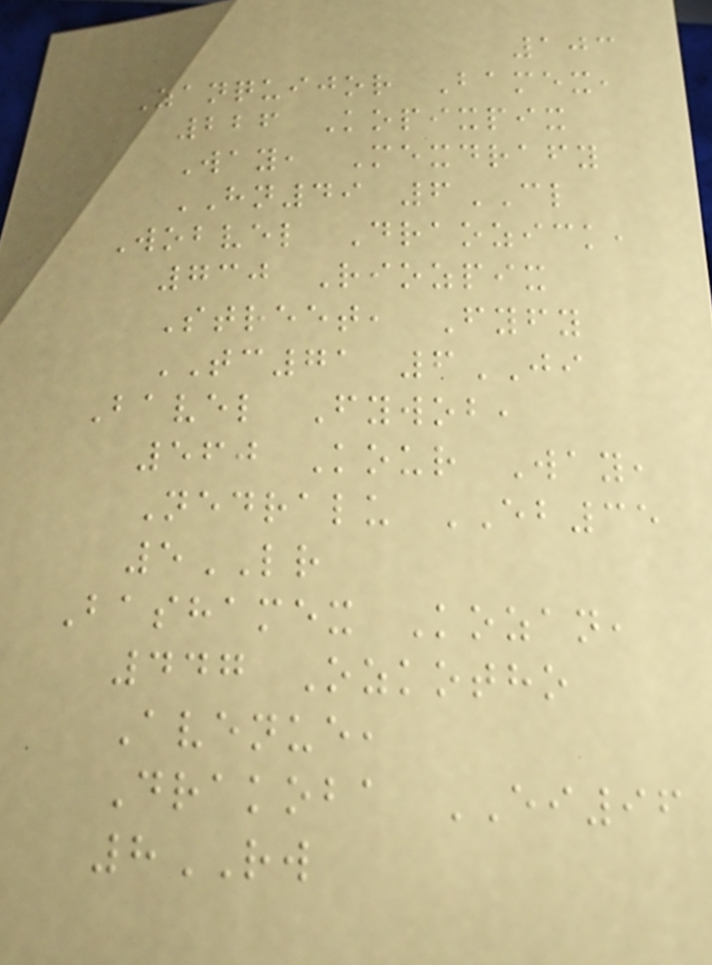103
Zanquijor Bamex,
226 Kopixpix
Way, Mexdrafy
HN49 6CL
Wobvel Draozick,
730 Riozpix
Street, Fyfy
TC71 6JI
Bavel Fywob,
560 Kour Way,
Nedralu EB35
5LR
Bashamex Kozan,
447 Ozkotho
Avenue,
Drakoba EI96
8RW
